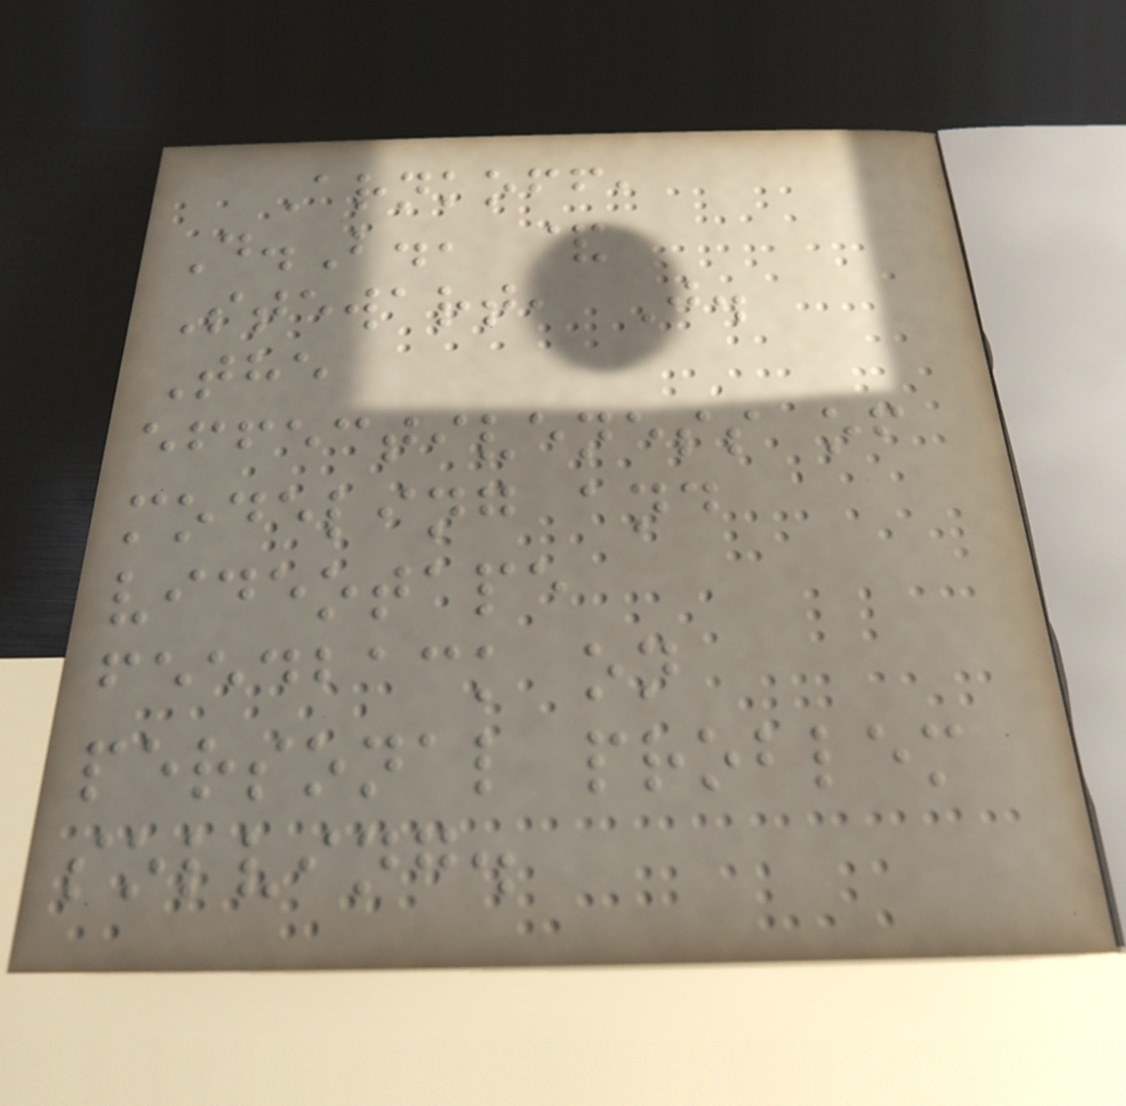Arnkoff,
D.B., &
Stewart, J.
The
effectiveness of
modeling and
videotape
feedback on
personal problem
solving.
